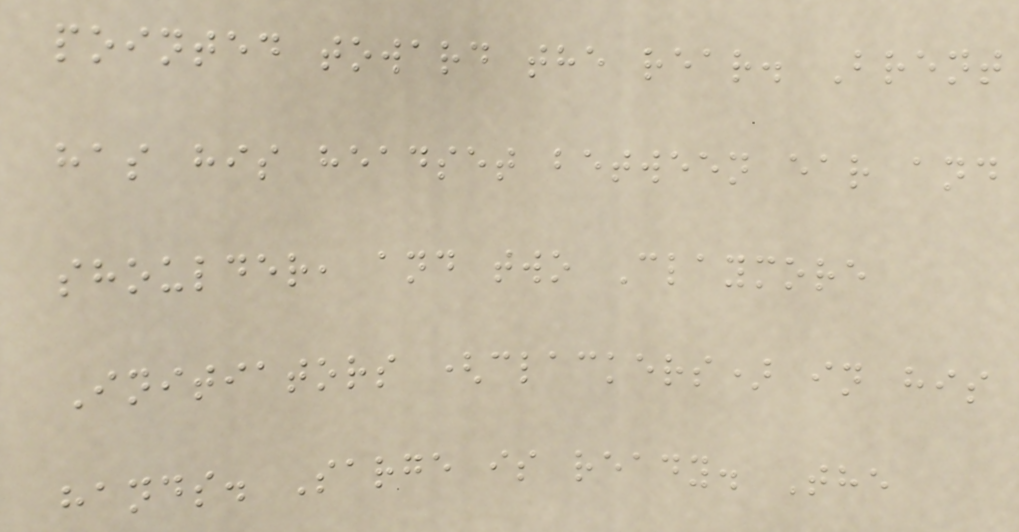pointed toward the rear. Brent
has his headset between ear and
shoulder, and two Claymore
Initiators (clackers) in his
hands. Sarge is ready. The
